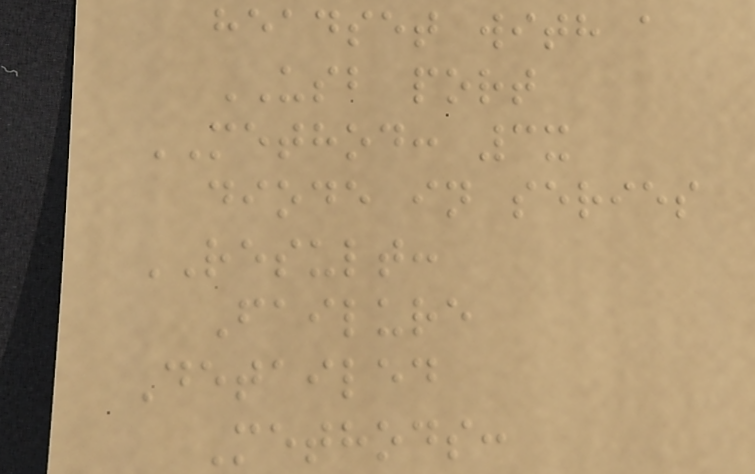headset with a
USB port
METHOD: 3x
diode in series
RESULT:
Failure
Detailed
Methods:
